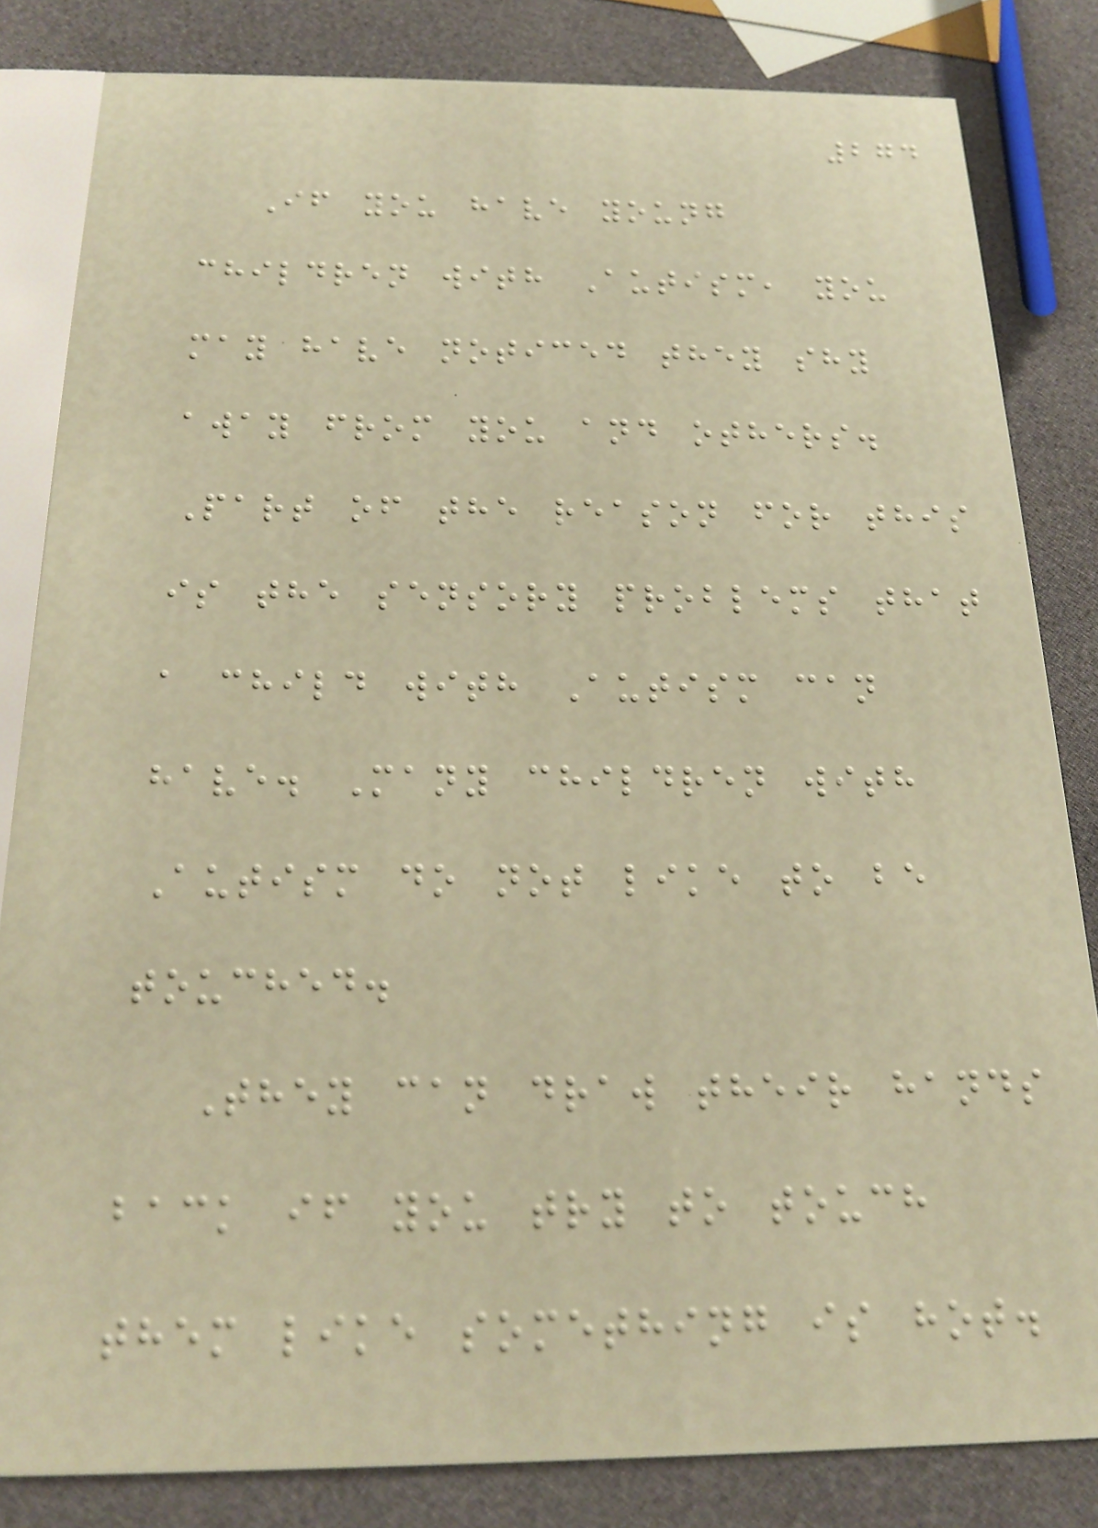274
If you have young
children with Autism, you
may have noticed they shy
away from you and others.
Part of the reason for this
is the sensory problems that
a child with Autism can
have. Many children with
Autism do not like to be
touched.
They can draw their hands
back if you try to touch
them like something is hot.
